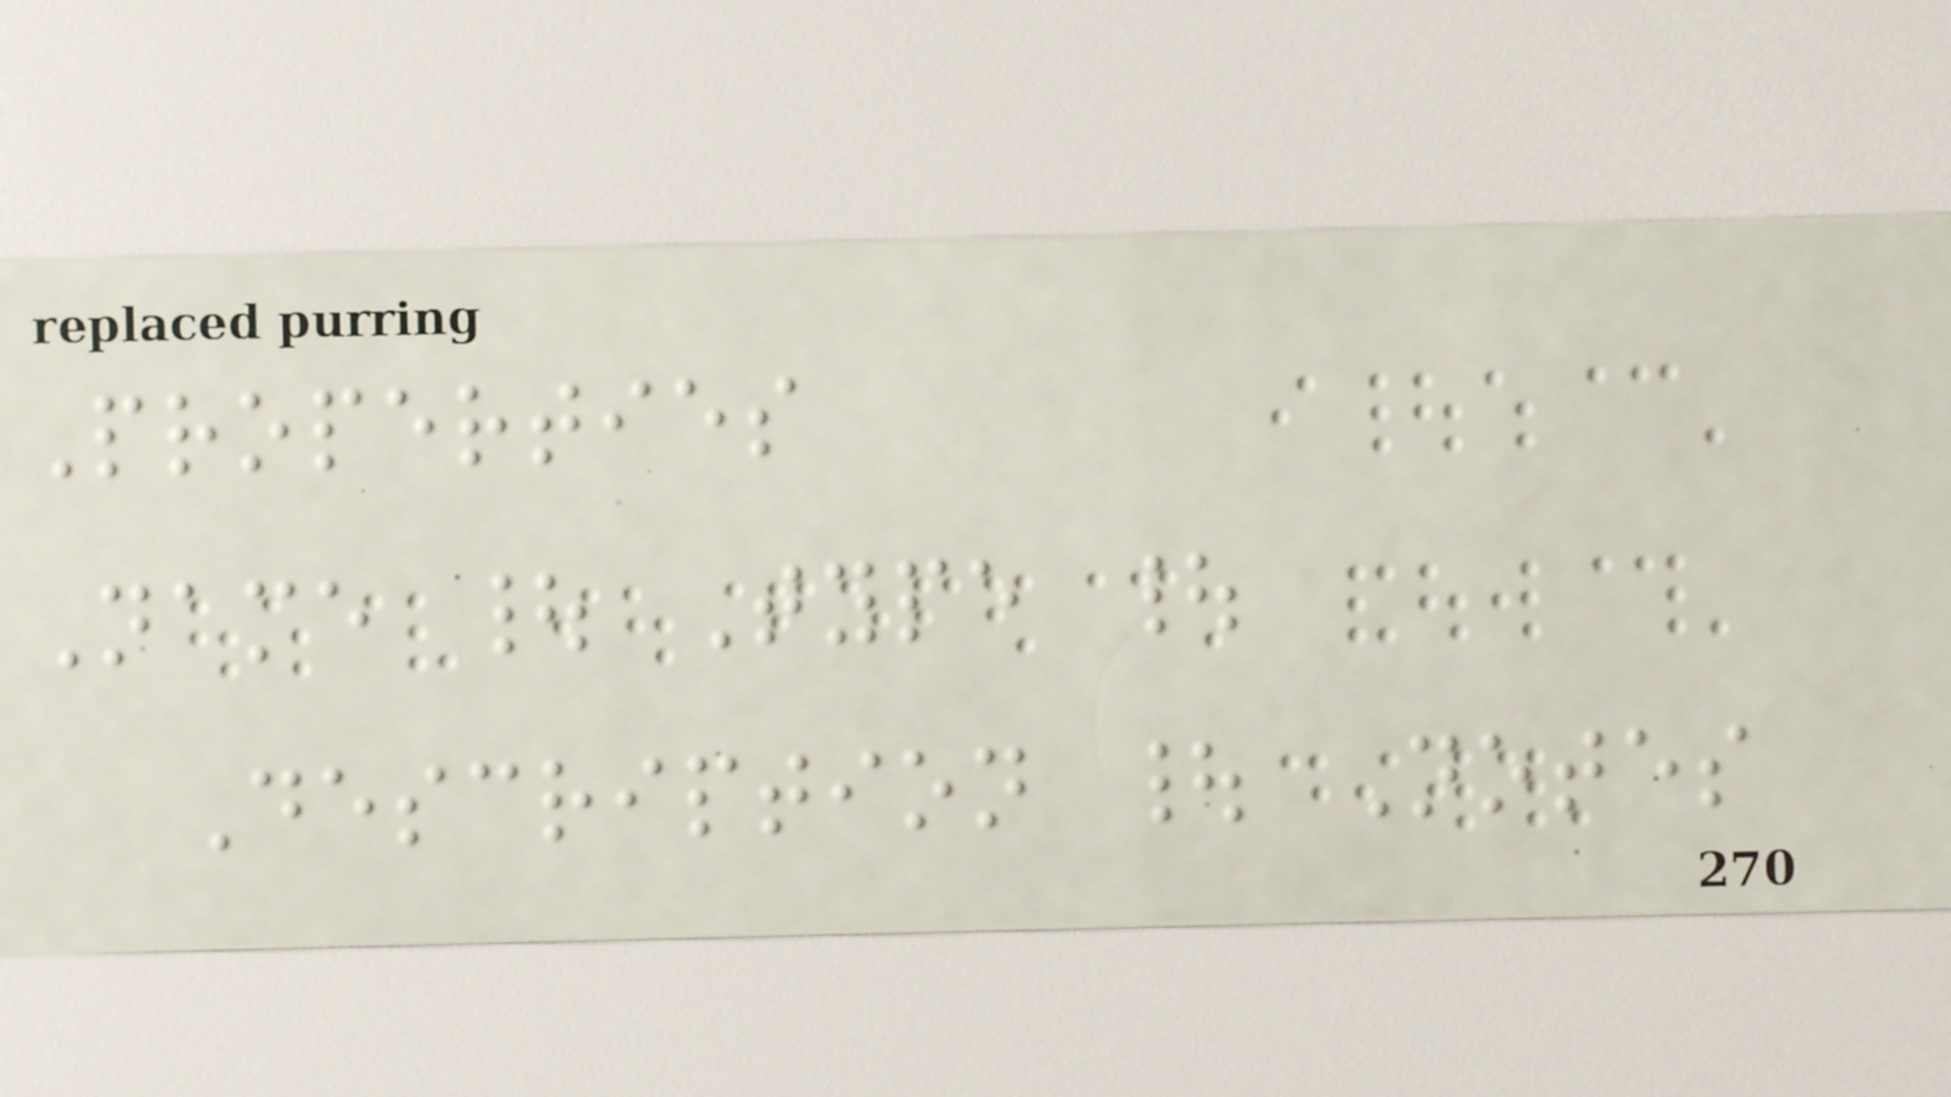Properties
Name | Type |
Description | Notes
